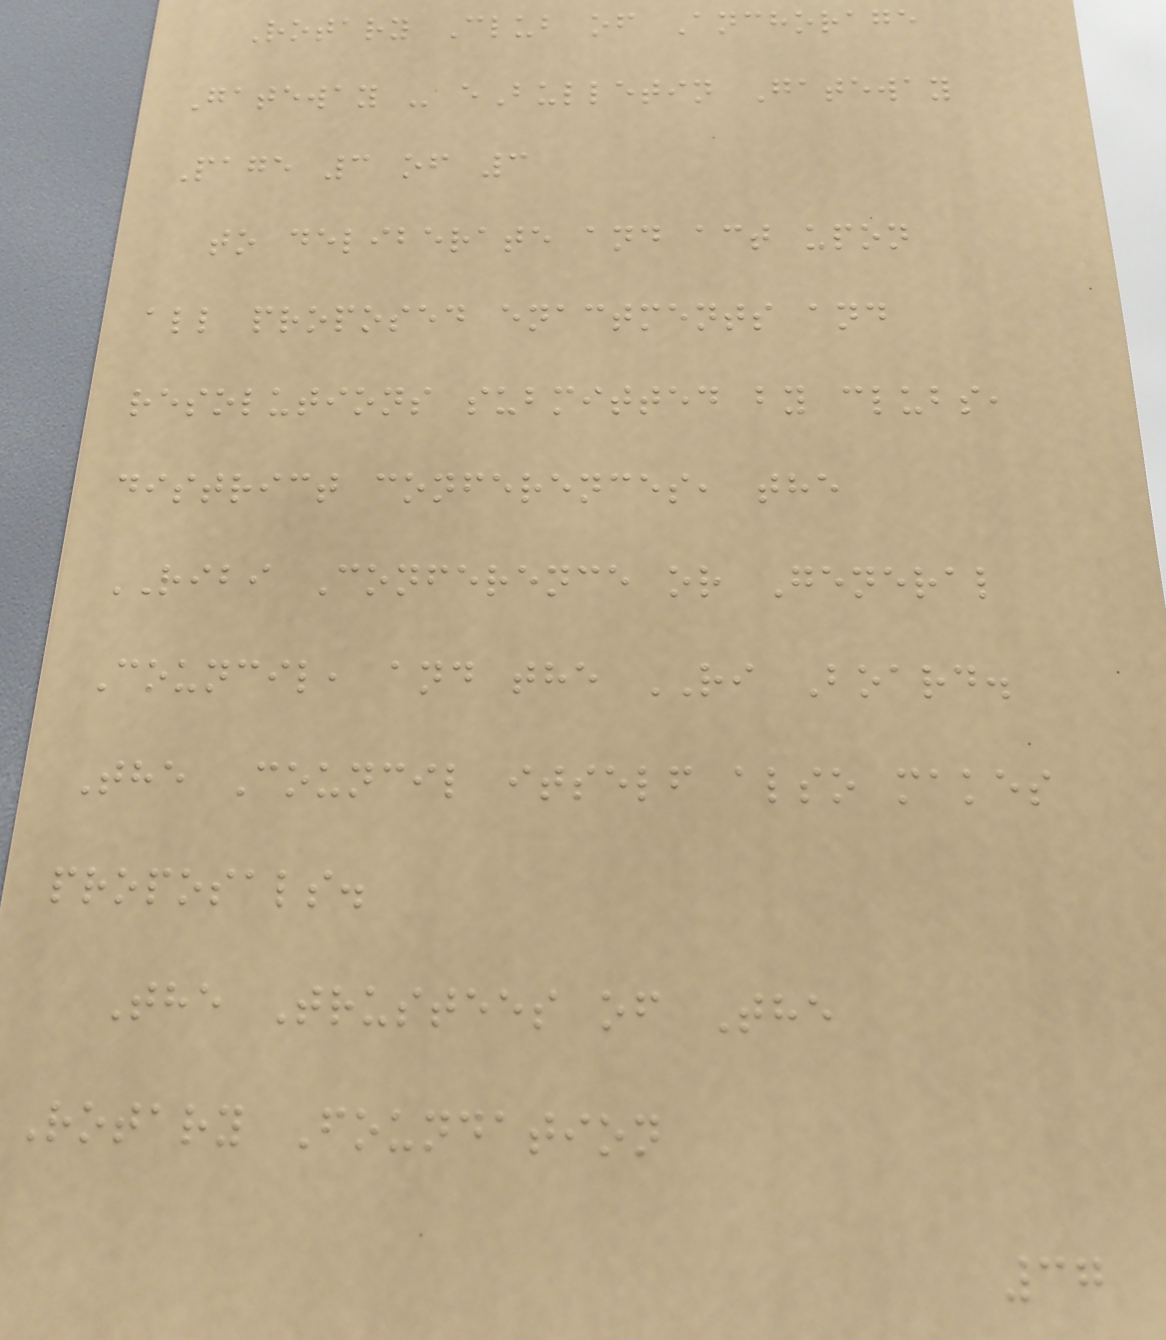Rotary Club of Anchorage
Gateway - eBulletin Gateway
Page 3 of 3
to deliberate and act upon
all proposed enactments and
resolutions submitted by clubs,
district conferences, the
RIBI Conference or General
Council, and the RI Board.
The Council itself also makes
proposals.
The Trustees of The
Rotary Foundation
37
